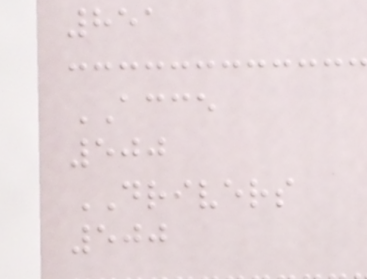851
ACCE
500
DRIVERS
500
